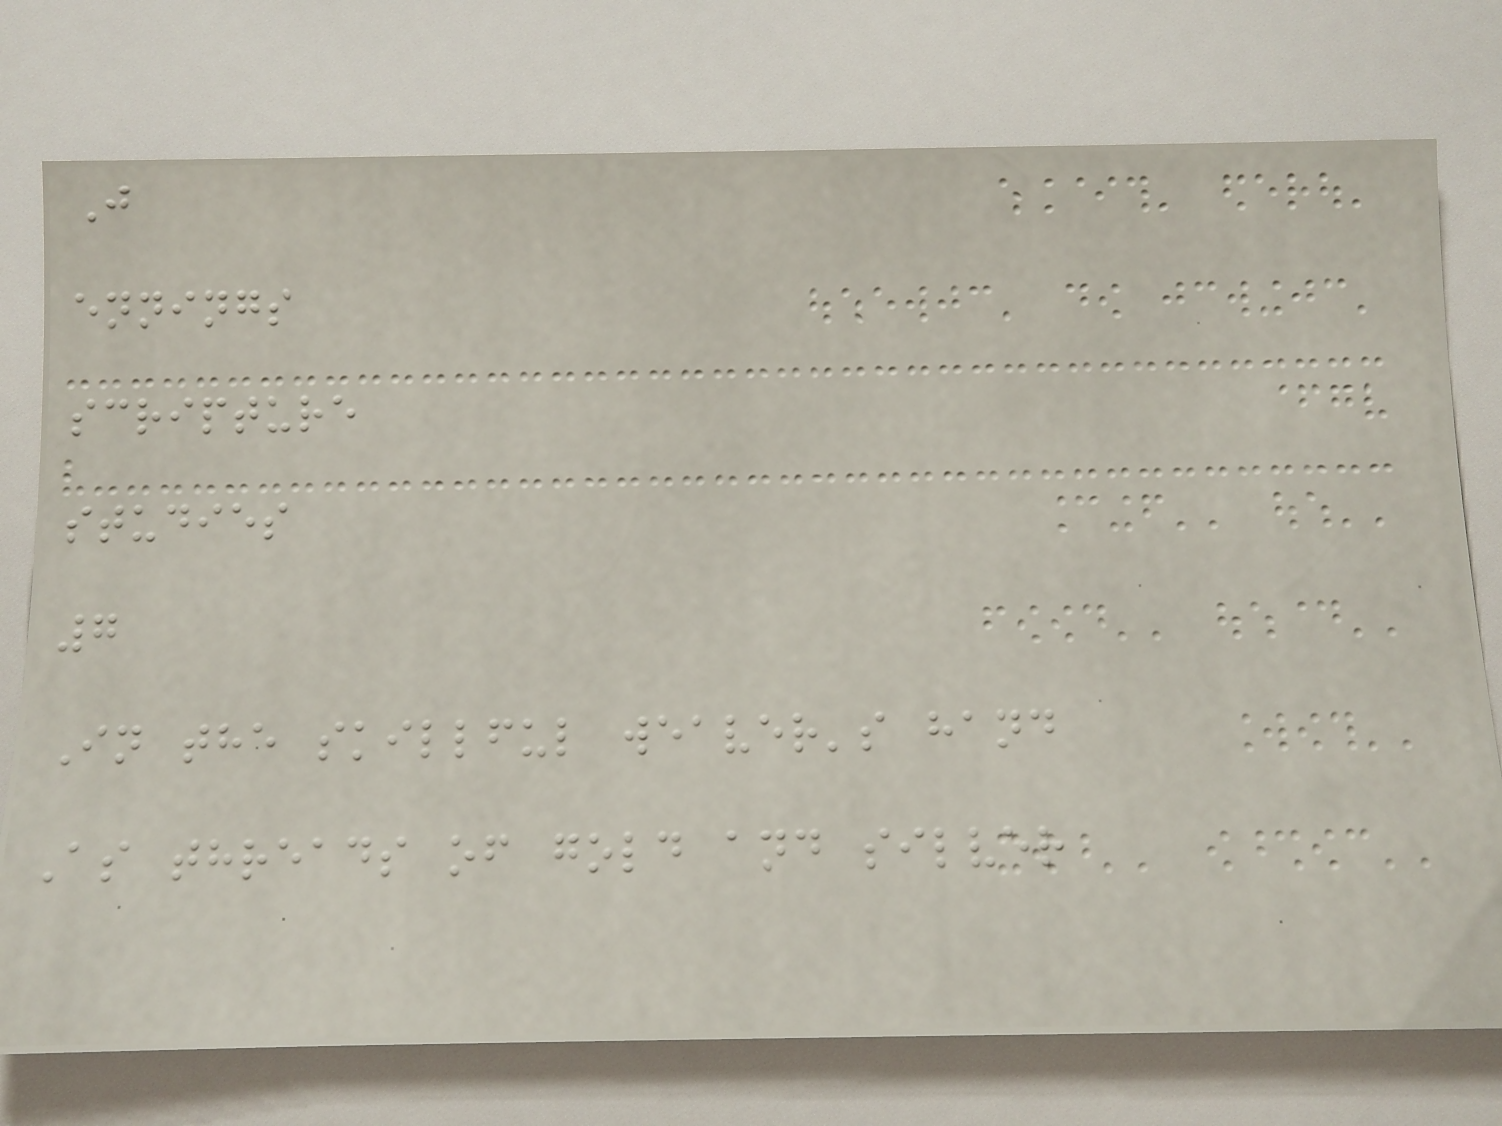J
ennings
scripture
studies
7
In the skillful weaver's hand
As threads of gold and silver
